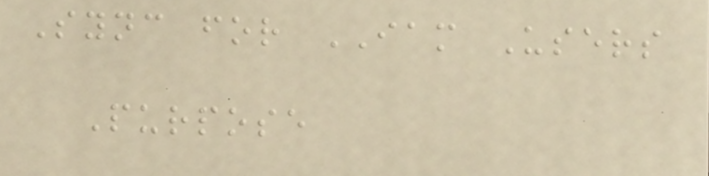Sync for IAM Users
Purpose
